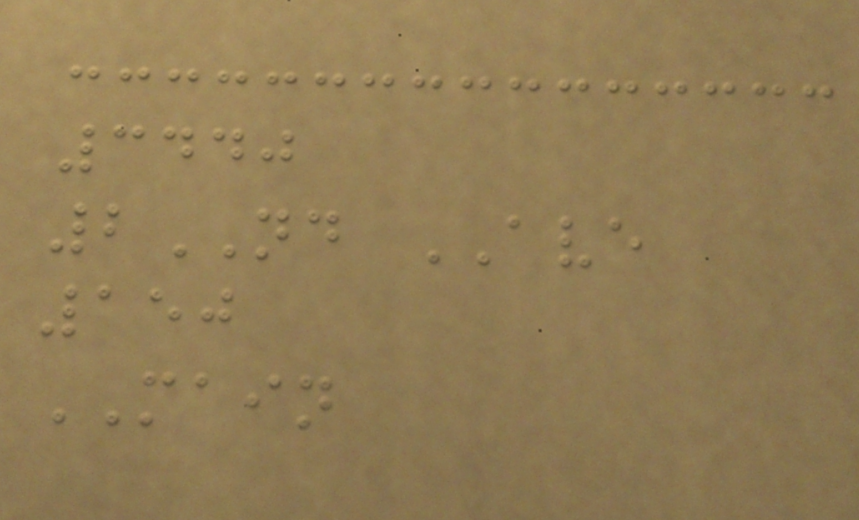3440
2ND AVE
150
MAIN
